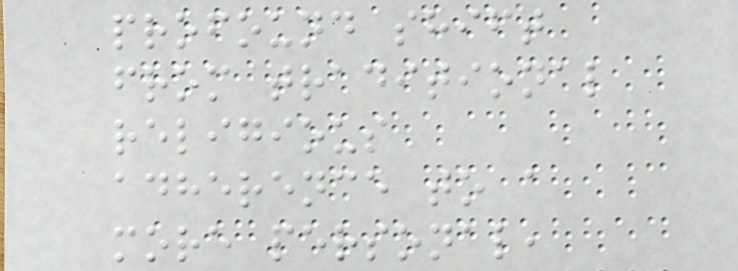profound shift
from traditional
religious
adherence to a
more personal,
